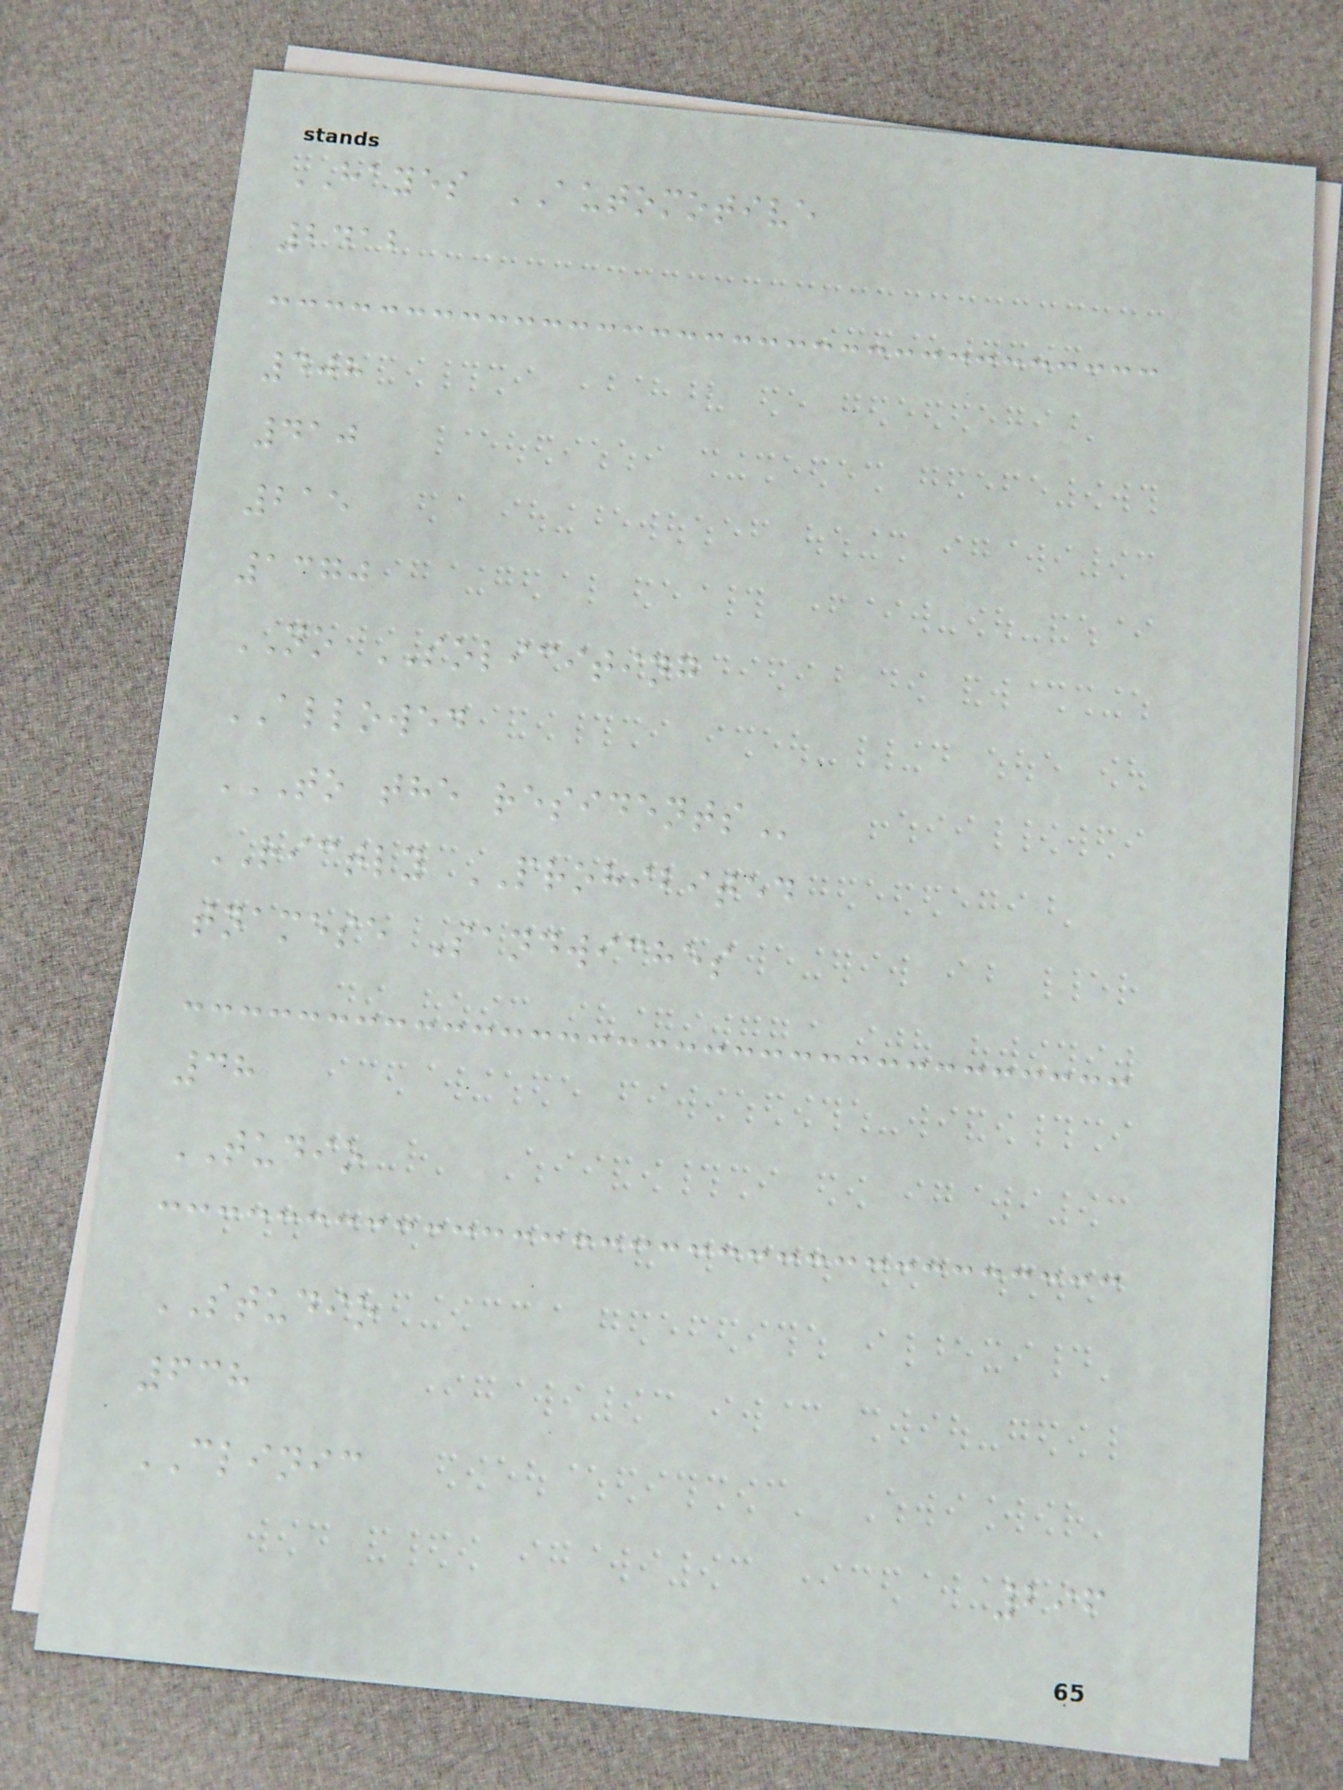HAYES AUTOMOTIVE
2412
408
410
215
1370
NO SOLICITING
ALLOWED
TO THE RESIDENTS
RICTLY PROHIBITED
tnamese Sandwiches
38
TUDIO
STUDIO
638
CLINIC
296
